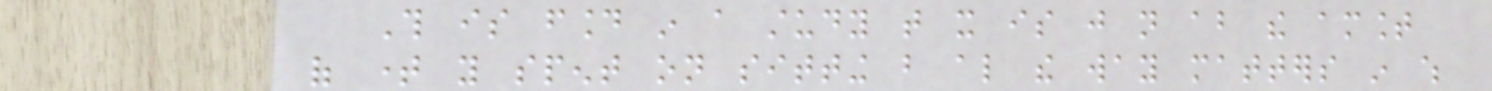This is found in a study that it is just not about the amount
of time you spent on sitting but also the way matters in which
